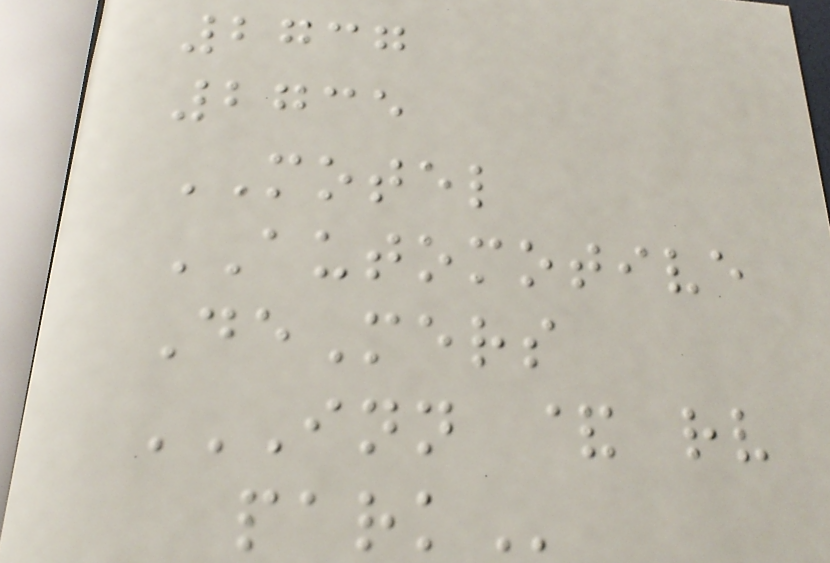2737
2735
MOTEL
AUTOMOTIVE
DeMers
INN & RV
PARK
